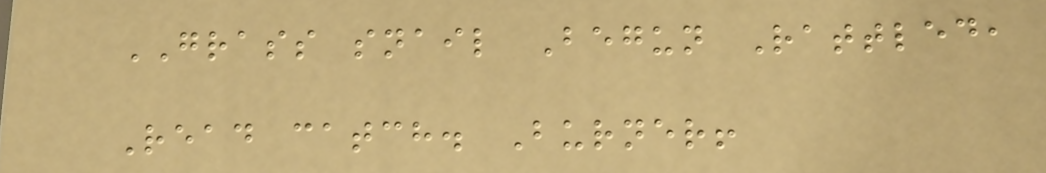GRASS snail Begun Rattled,
Read catch. Burner!
